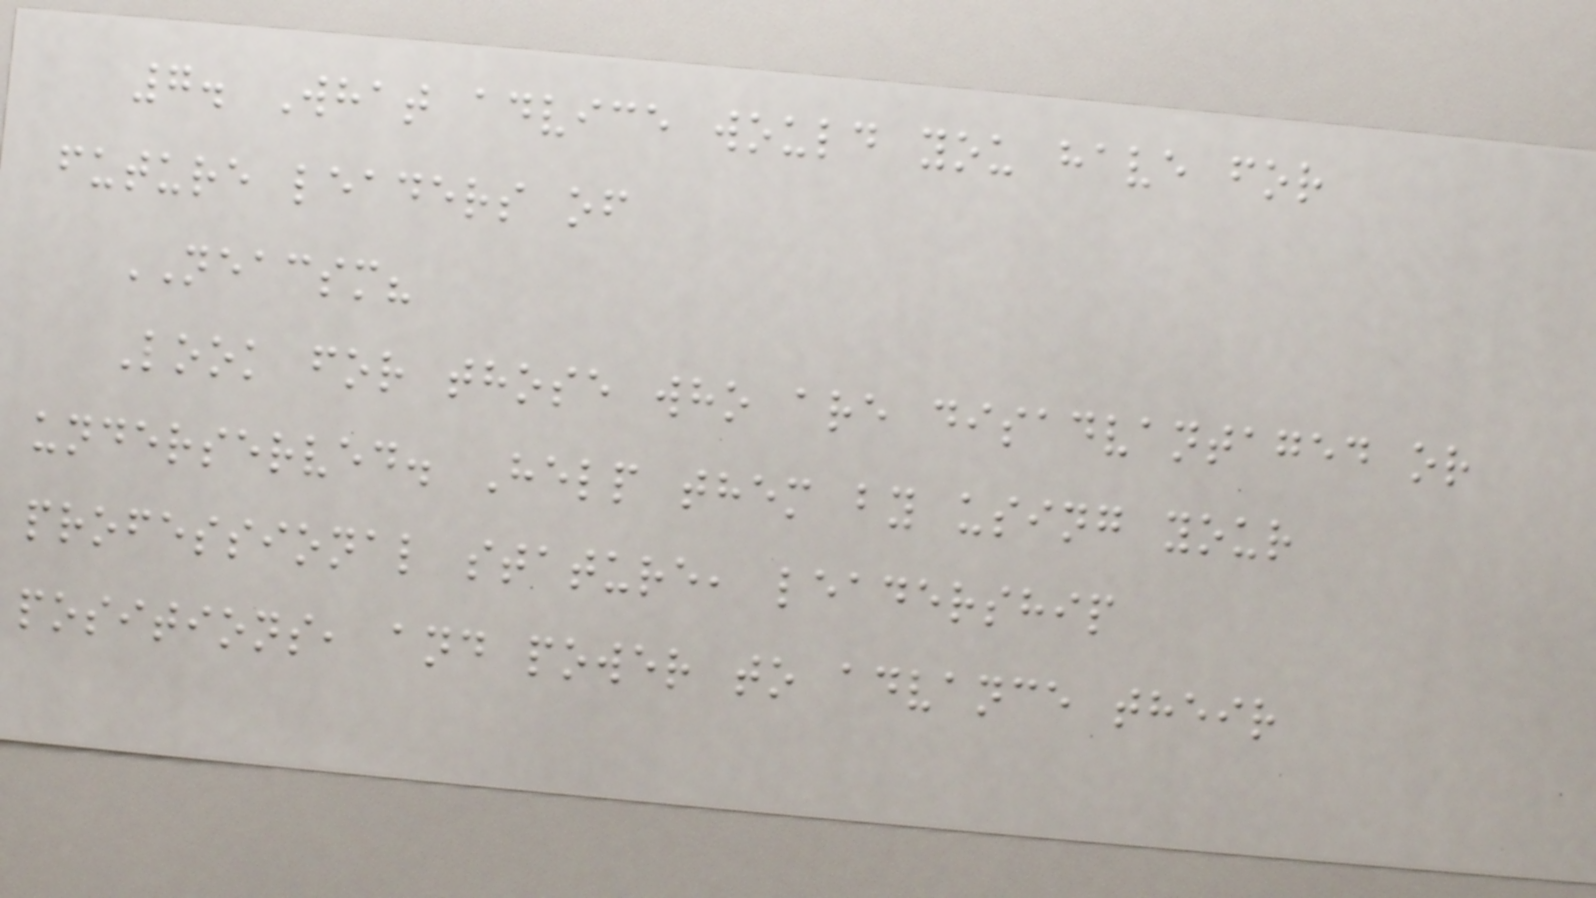7. What advice would you have for
future leaders of
NEACSM?
Look for those who are disadvantaged or
underserved. Help them by using your
professional stature, leadership
positions, and power to advance their
